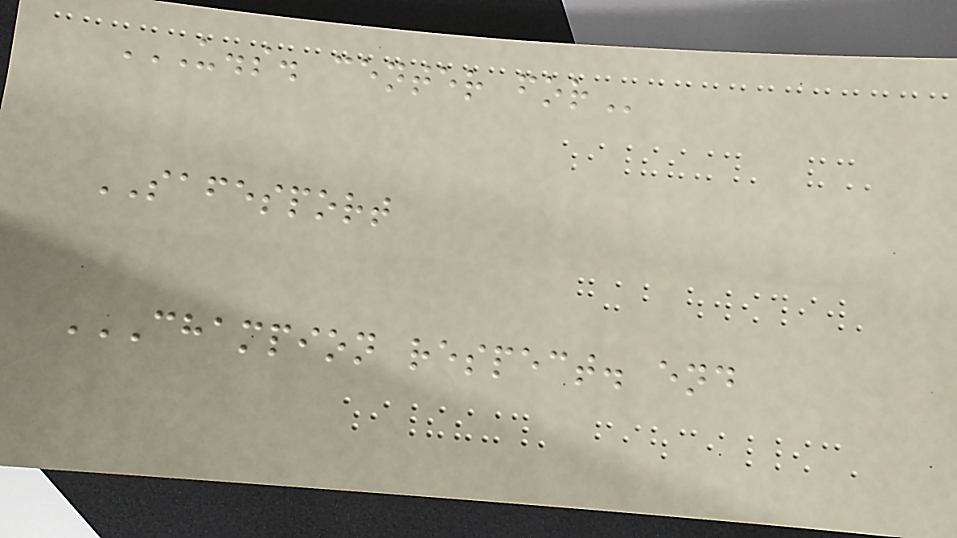U.S. CENTER FOR
SAFESPORT
CHAMPION RESPECT. END
